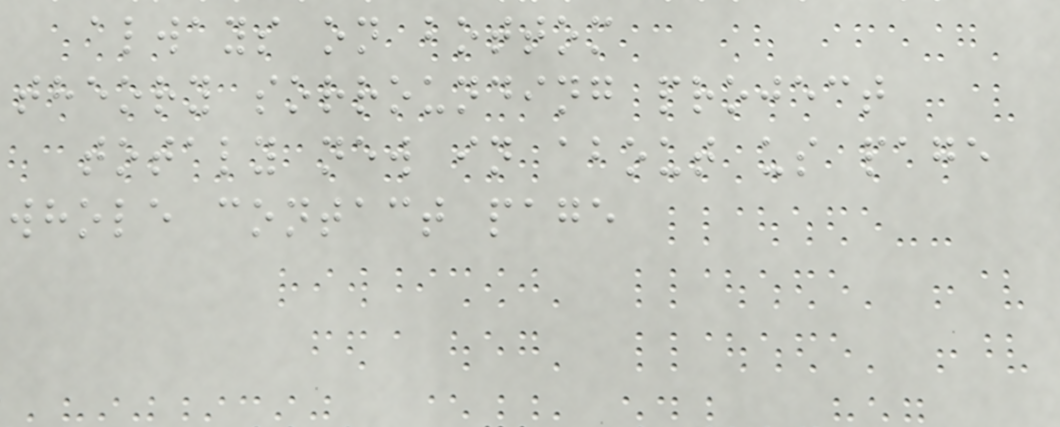always on bottom
theory sorrounding project
totaly new in about us page
whole contact page
